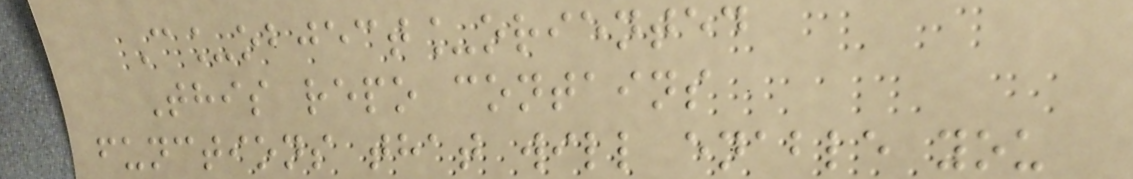C_object_oriented
This repo contains
functions that will enable you
